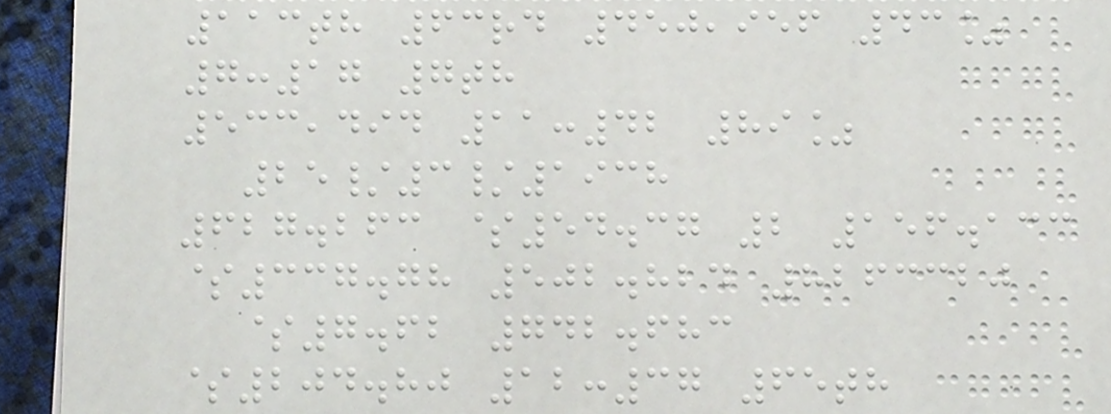113th 63rd 450,956 43%
7:17 7th
533,494 11:42 89%
25/3/1938
627.263 $54.37 2 156.133
$337.78 502.824 8263320
$7.62 742.683
$204.80 12:37 65th
